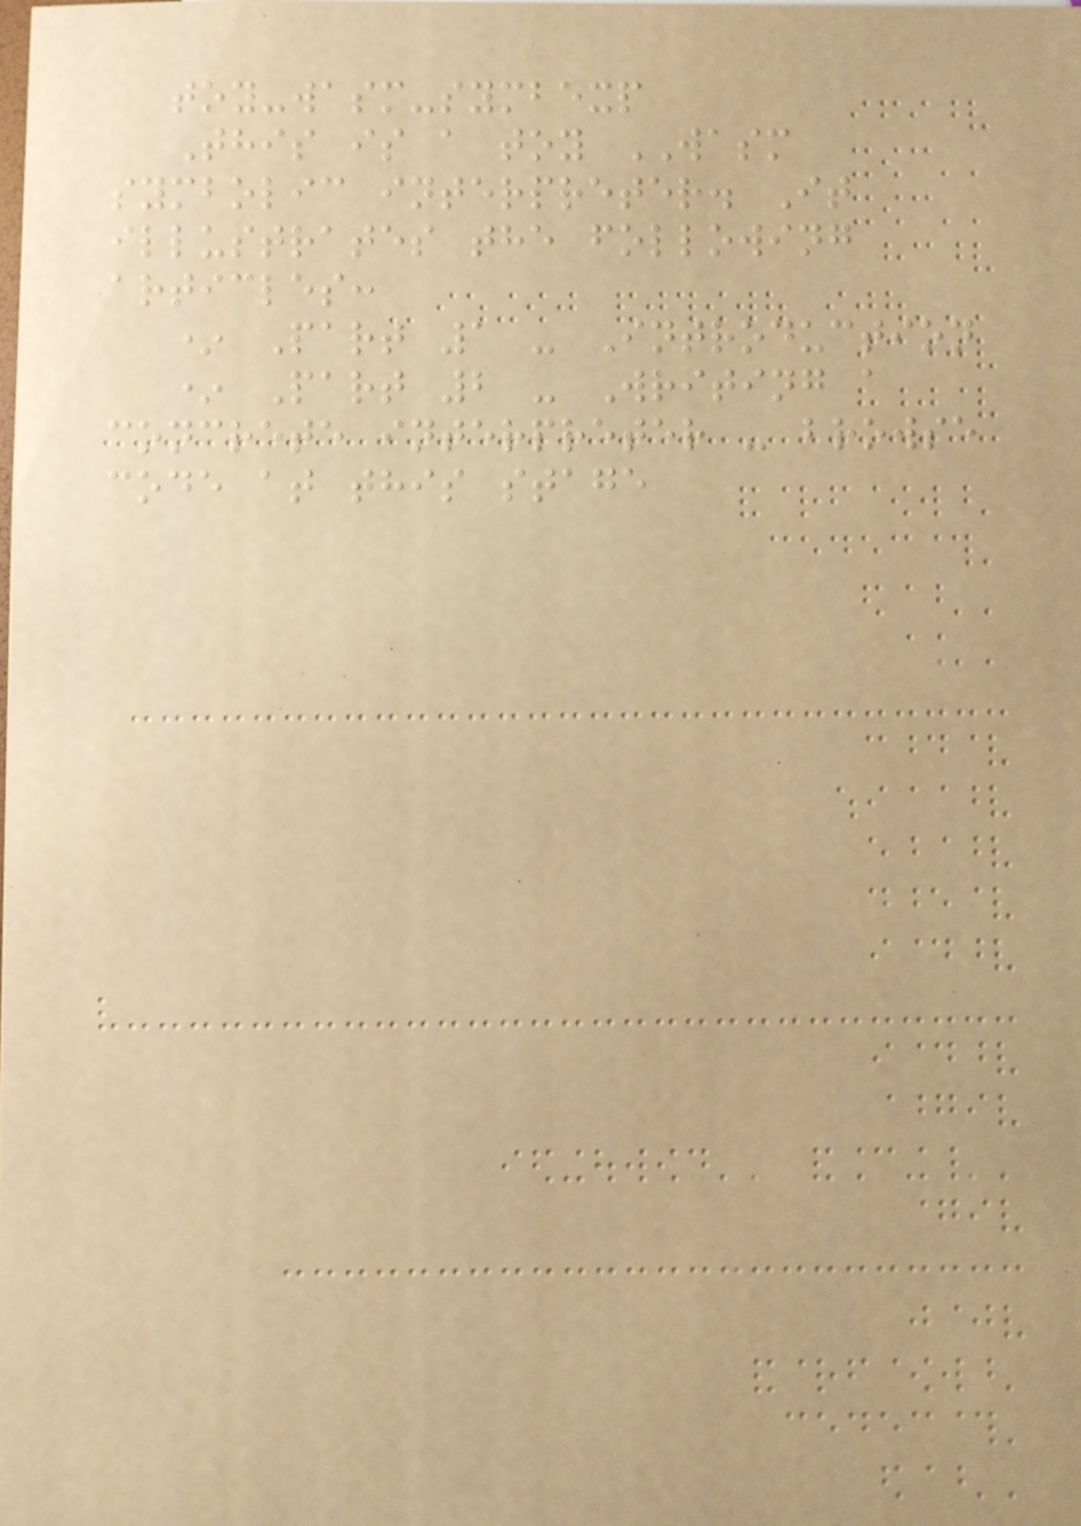toy-wasm-symbexp
This is a toy WASM
symbolic interpreter. It
illustrates the following
articles:
* Part 1 - Introduction
* Part 2 - Writing a
concrete interpreter - browse
code at this stage
